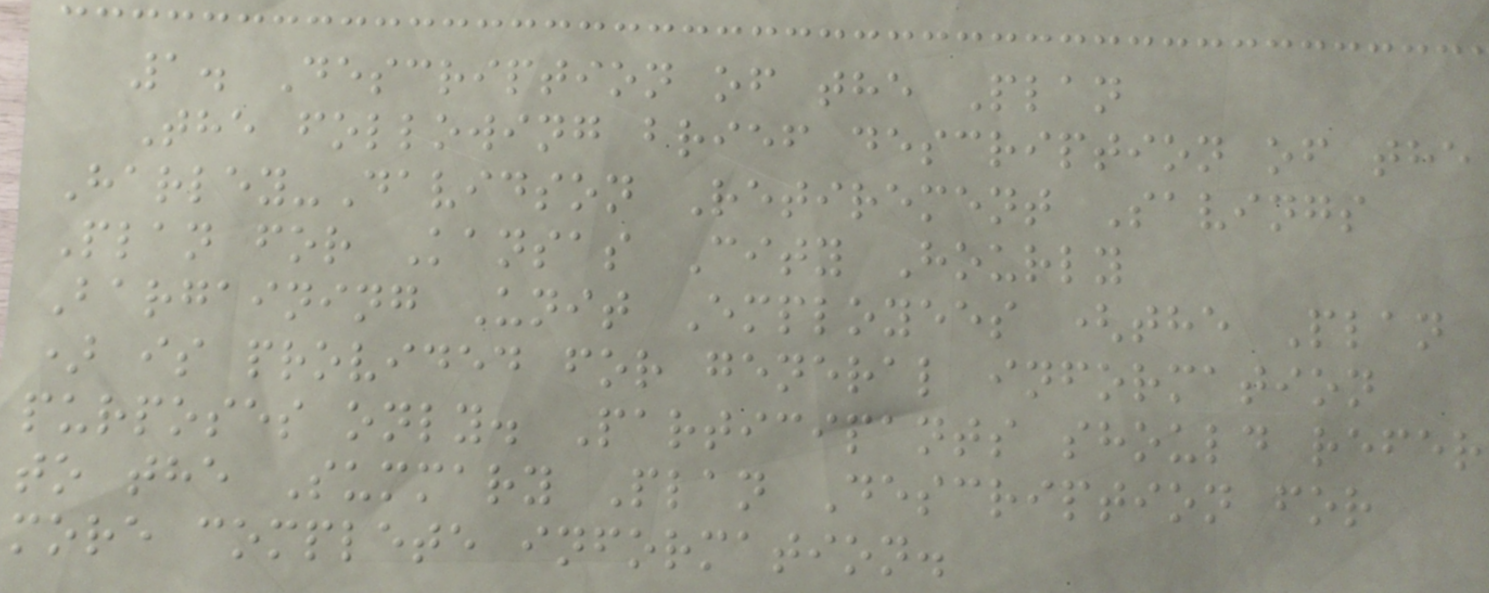1. Description of the Plan
The following brief description of the
Harley-Davidson Retirement Savings
Plan for Kansas City Hourly
Bargaining Unit Employees (the Plan
) is provided for general information
purposes only. Participants should refer
to the Summary Plan Description for
more complete information.
